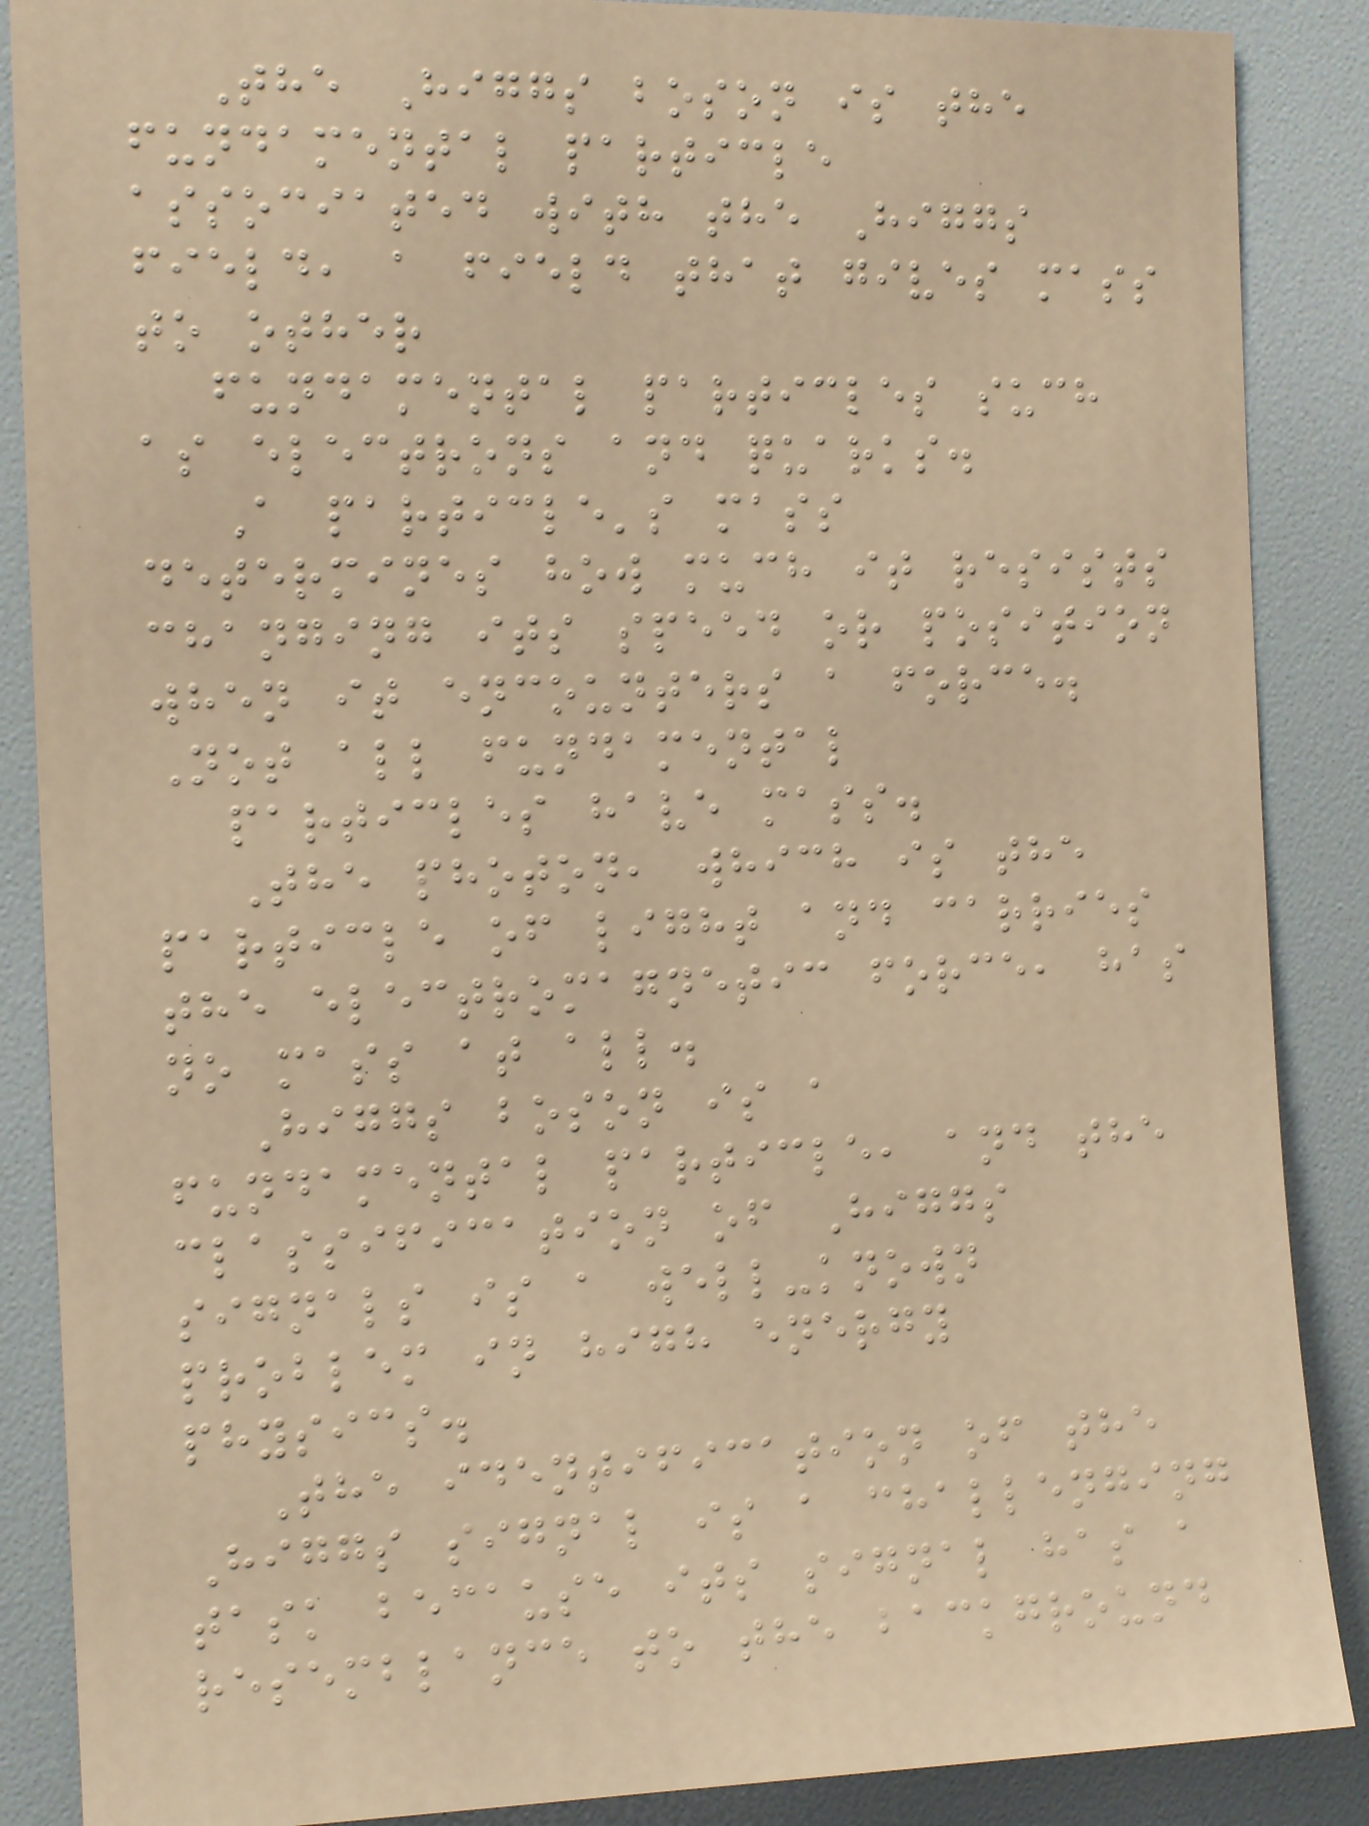The Higgs boson is the
fundamental particle
associated with the Higgs
field, a field that gives mass
to other
fundamental particles such
as electrons and quarks.
A particle's mass
determines how much it resists
changing its speed or position
when it encounters a force.
Not all fundamental
particles have mass.
The photon, which is the
particle of light and carries
the electromagnetic force, has
no mass at all.
Higgs boson is a
fundamental particle, and the
classification of Higgs
signals is a well-known
problem in high energy
physics.
The identification of the
Higgs signal is a challenging
task because its signal has a
resemblance to the background
